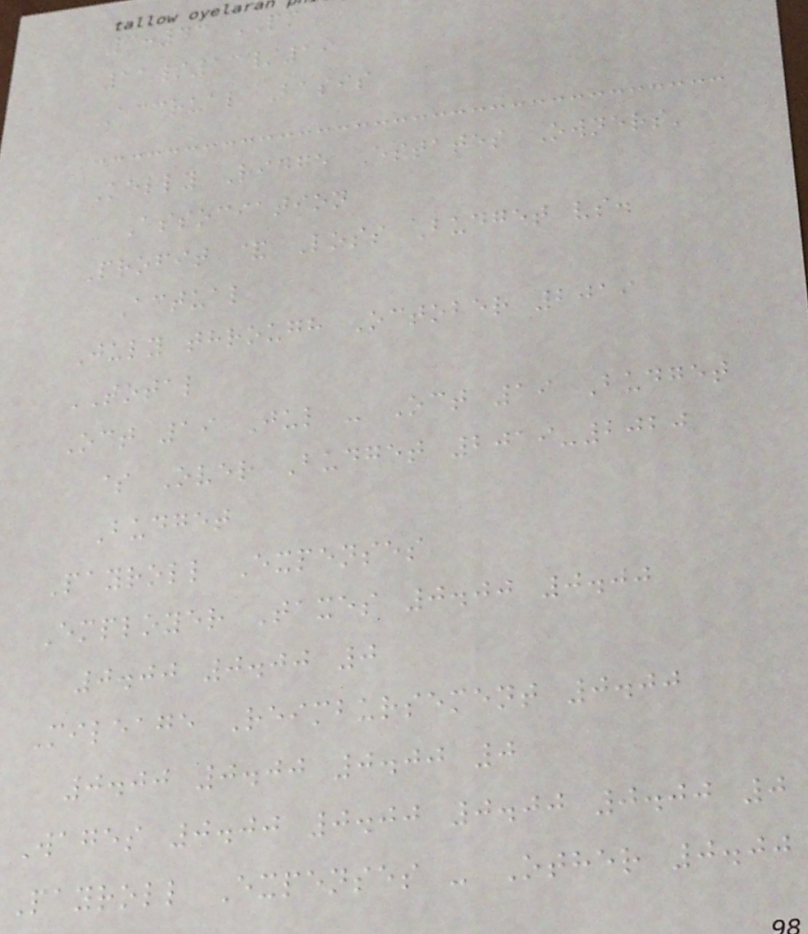3:43 PM
11/13/19
Accrual Basis
Kelly Ridge Estates Owners'
Association
Profit & Loss Budget vs.
Actual
July through October 2019
TOTAL
Oct 19 Jul - Oct 19 Budget
$ Over Budget 2019-2020
Budget
Payroll Expenses
Employer Taxes 0.00 0.00
0.00 0.00 0
Mileage Reimbursement 0.00
0.00 0.00 0.00 0
Wages 0.00 0.00 0.00 0.00 0
Payroll Expenses - Other 0.00
